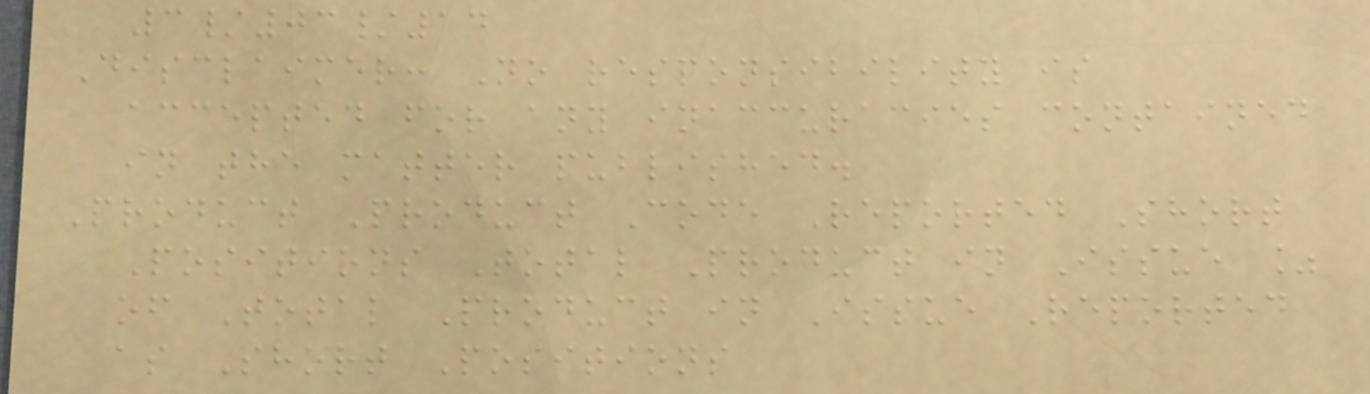3/03/14
Disclaimer: No responsibility is
accepted for any inaccuracies contained
in the matter published.
Product Product Code Reported Short
Positions Total Product in Issue %
of Total Product in Issue Reported
as Short Positions
